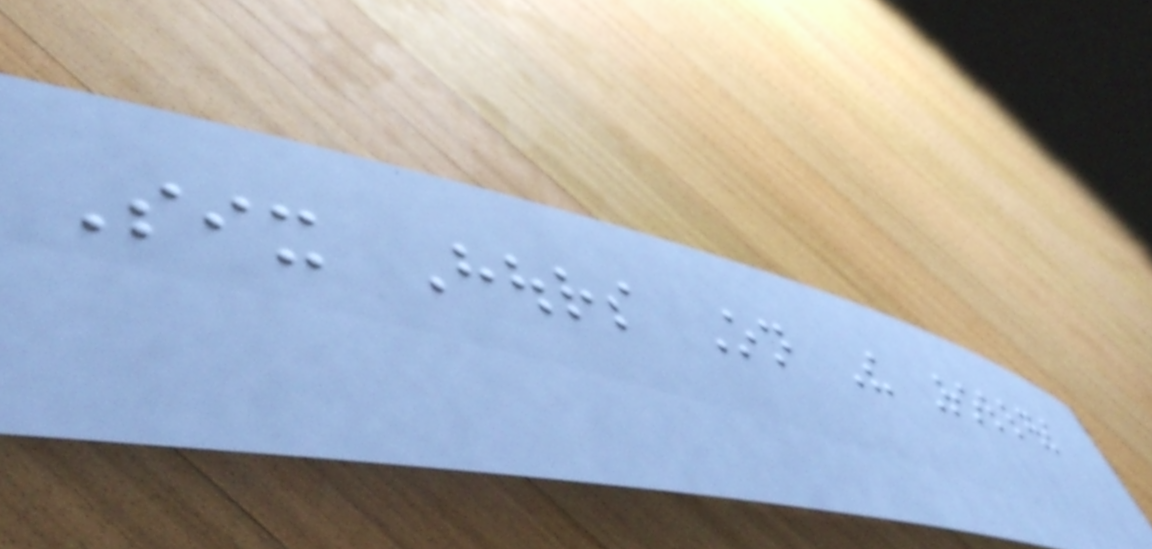Six Hours On The Rollers
